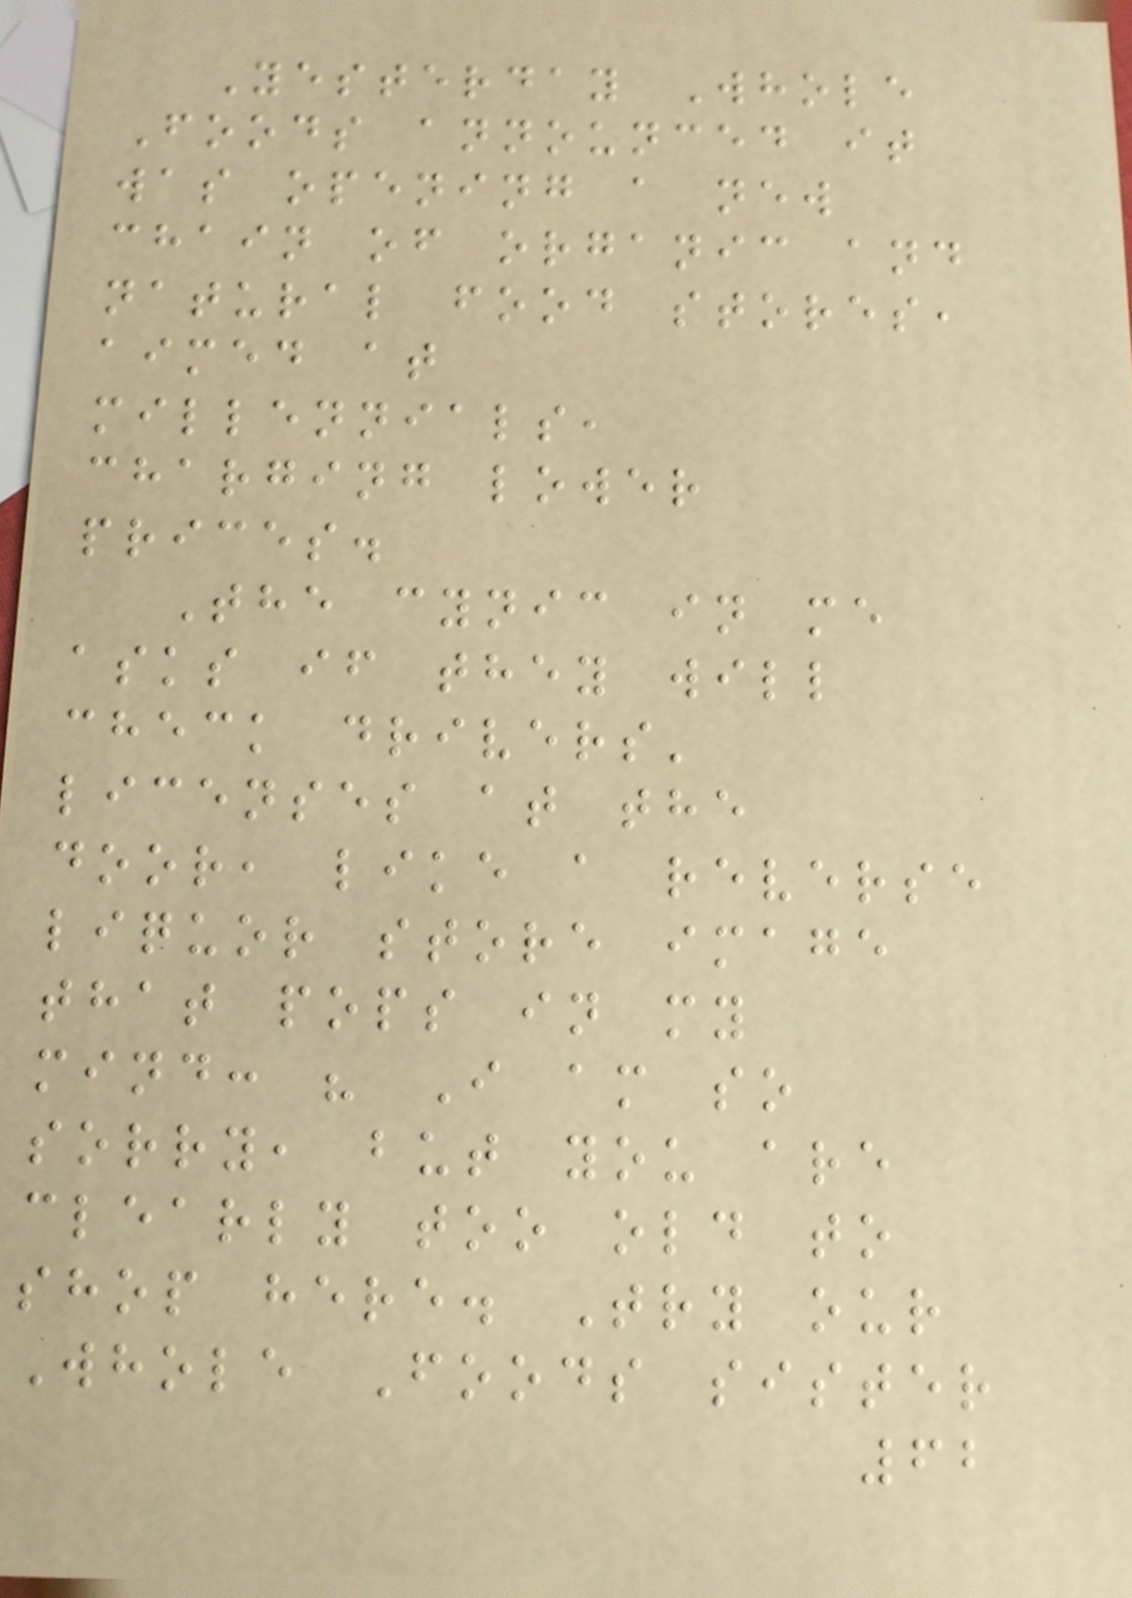Yesterday Whole
Foods announced it
was opening a new
chain of organic and
natural food stores,
aimed at
millennials,
charging lower
prices.
The cynic in me
asks if they will
check drivers'
licenses at the
door, like a reverse
liquor store image
that pops in my
mind: " I am so
sorry, but you are
clearly too old to
shop here. Try our
Whole Foods sister
62
